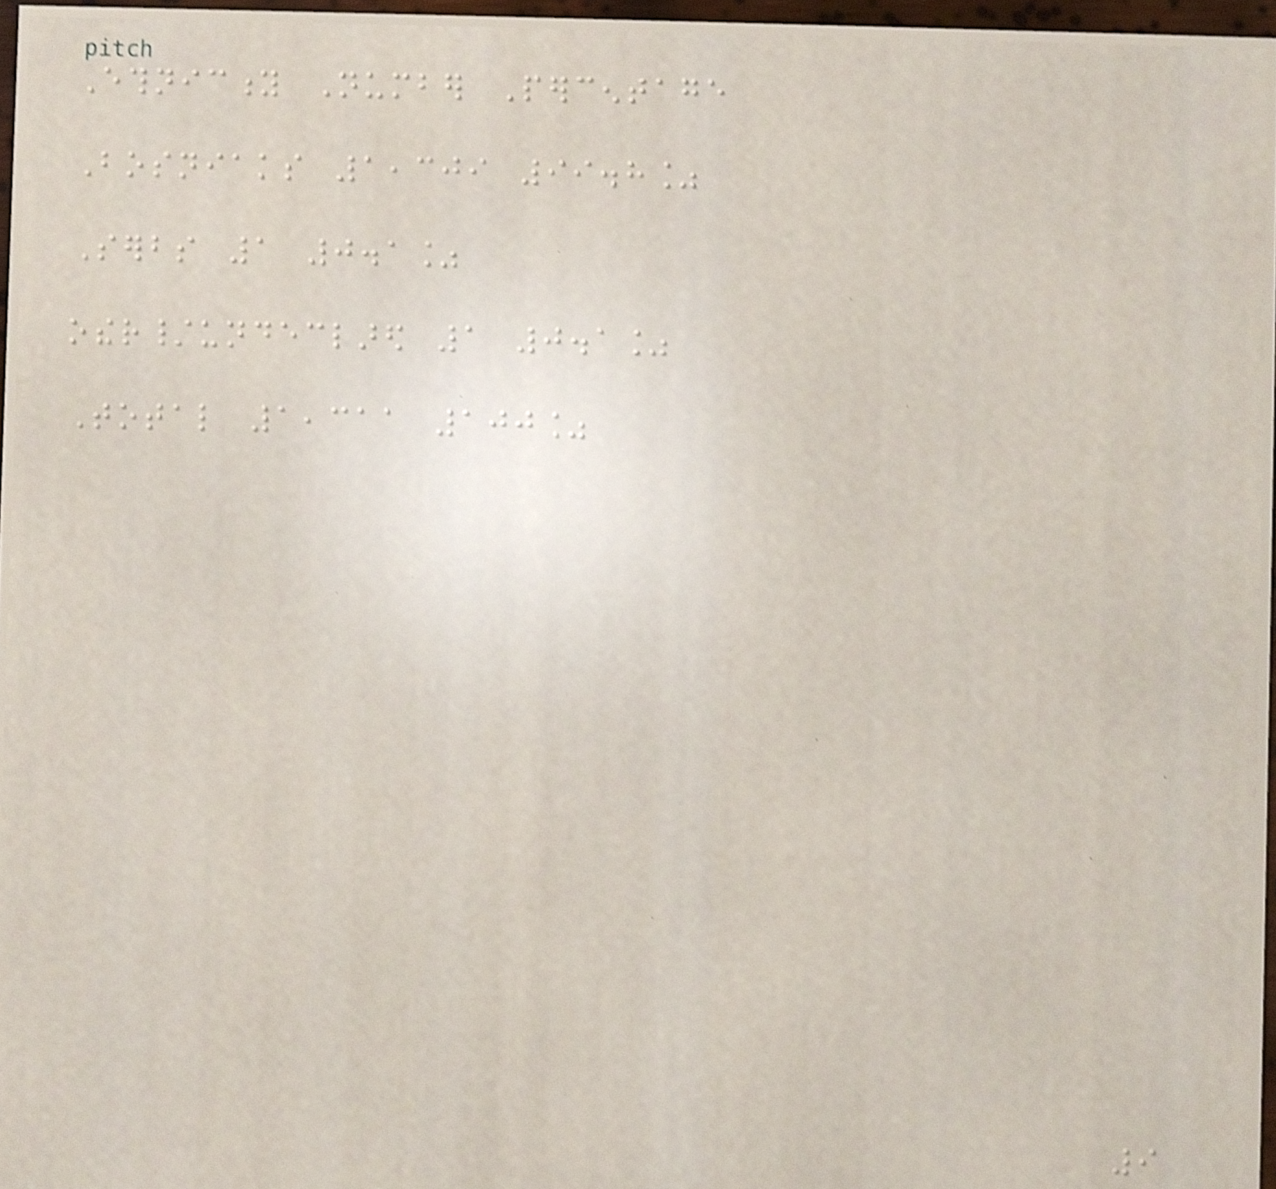Ethnicity Number Percentage
Bosniaks 1,309 99.8%
Serbs 1 0.1%
other/undeclared 1 0.1%
Total 1,311 100%
9
